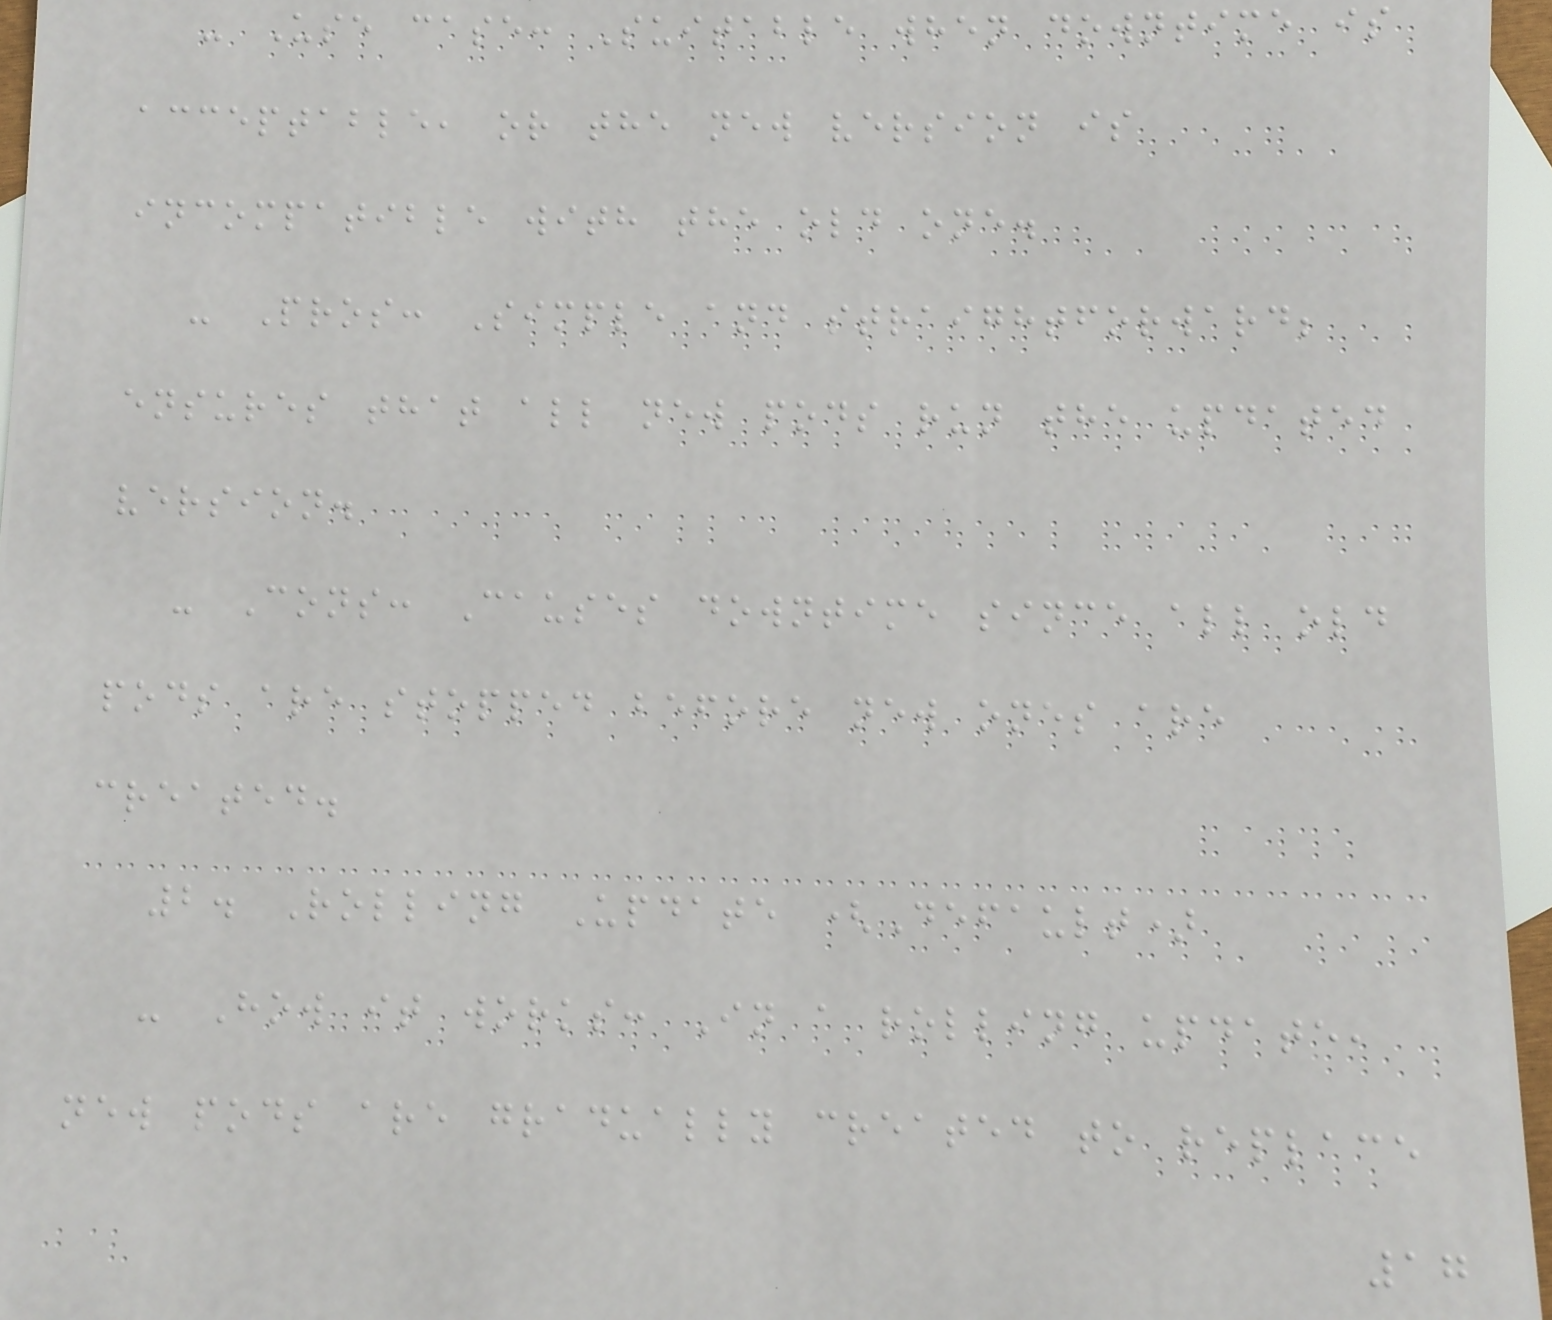- Use case: Suitable when downtime is
acceptable, or the new version is
incompatible with the old one.
- Pros: Simple and straightforward;
ensures that all new pods run the updated
version.
- Cons: Causes downtime since all old
pods are stopped before new ones are
created.
2. Rolling Update (Default)
- How it works: In a rolling update,
new pods are gradually created to replace
17
